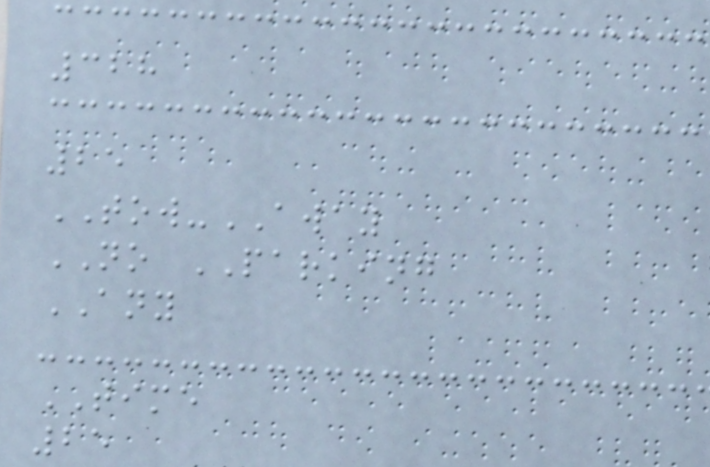328
25
TOW-AWAY
NO PARKING
ANY
TIME
25
